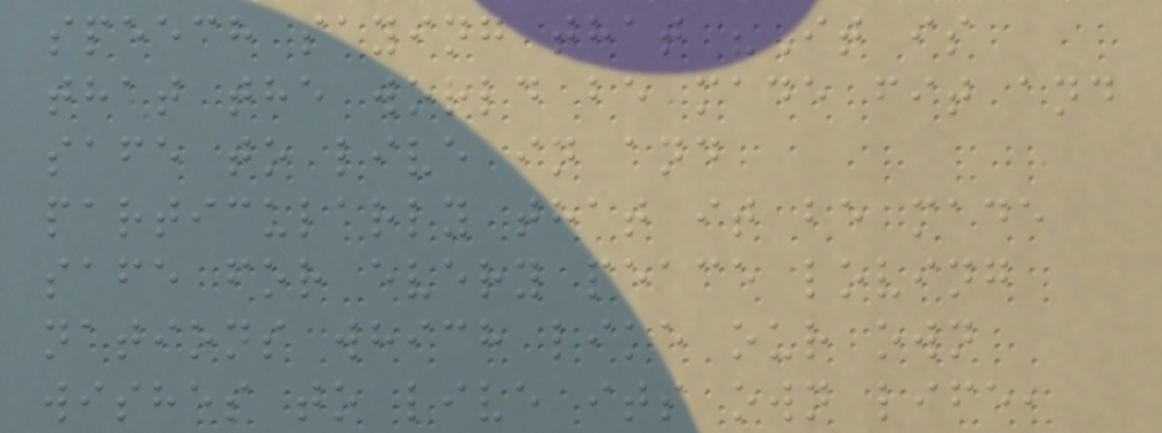speech saying that "It is
that the world be made fit and
safe to live in and
particularly that it be made
safe for every peace loving
nations which like our own
wishes to live its own life,
